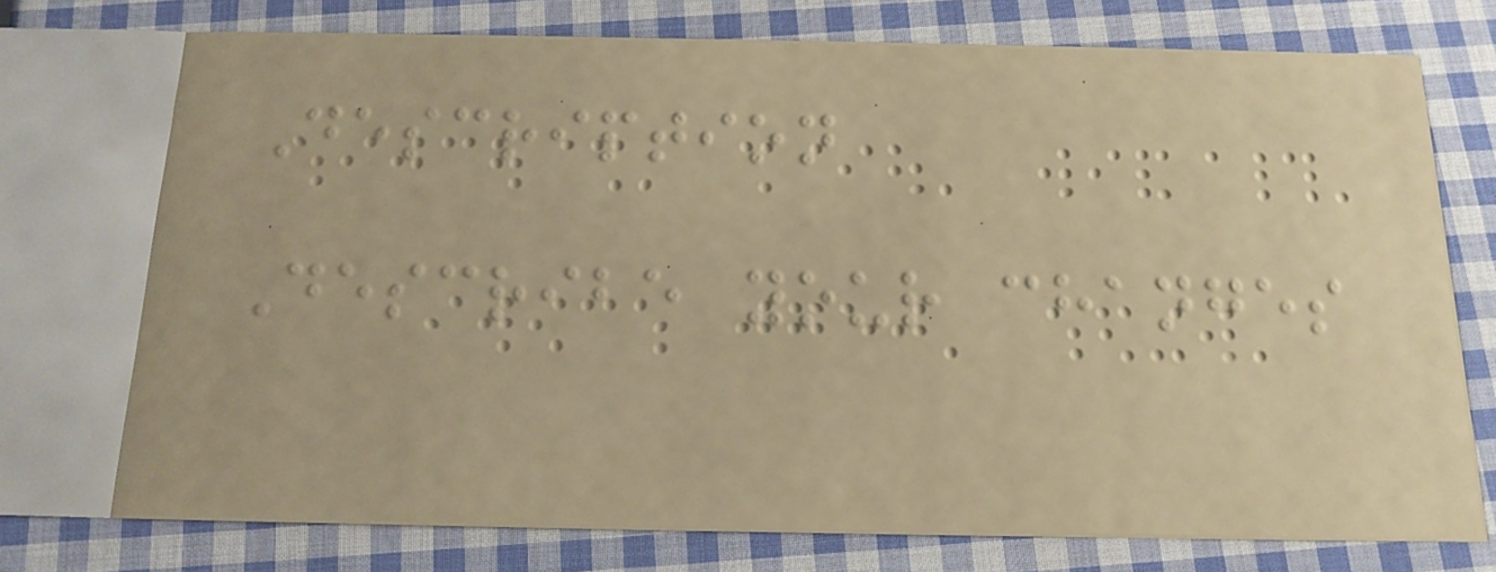Description
Describe your changes
